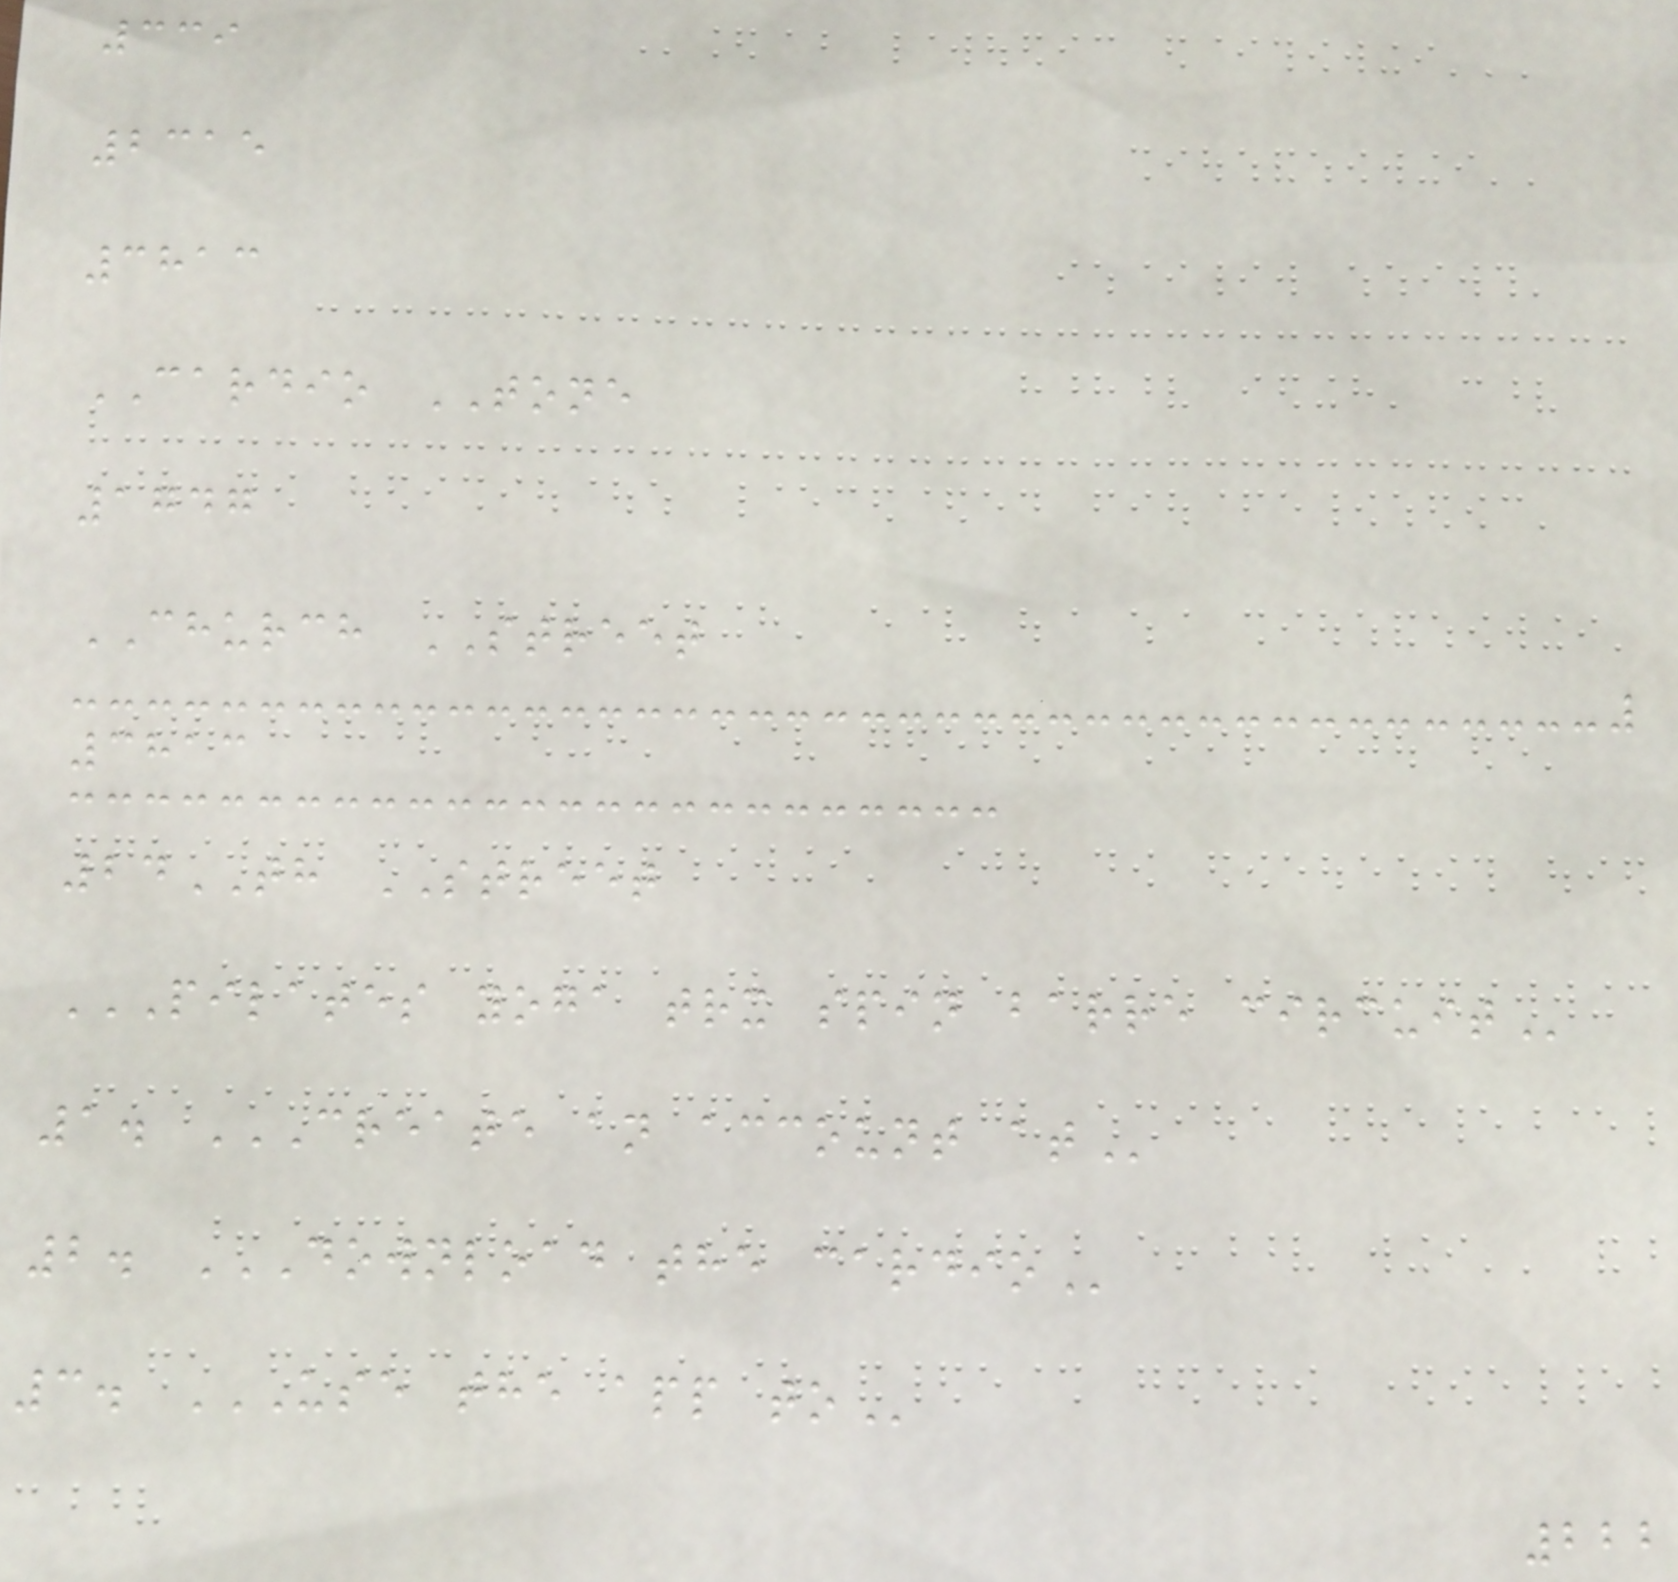339
2315
3813
CARDIO TONE
1747
CHURCH STREET
3813
24TH STREET
PILATES YOGA TRX SPIN BARRE CIRCUIT
1. CREATE AN ACCOUNT AT
2. DOWNLOAD THE CARDIO
3. USE THE APP TO
222
